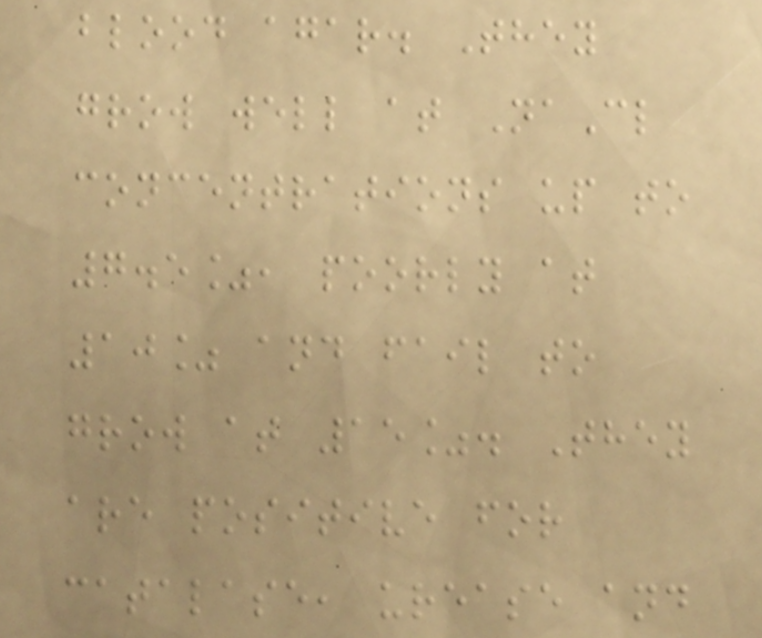blood agar. They
grow well at NaCl
concentrations up to
7.5%, poorly at
10% and fail to
grow at 15%. They
are positive for
catalase, urease and
